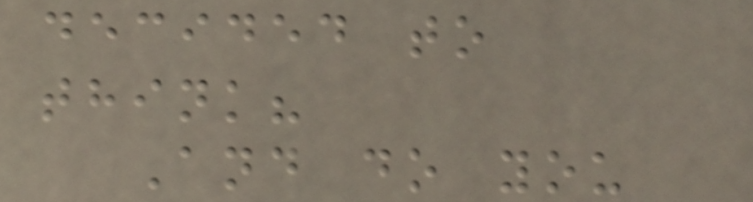decided to
think?
And do you
